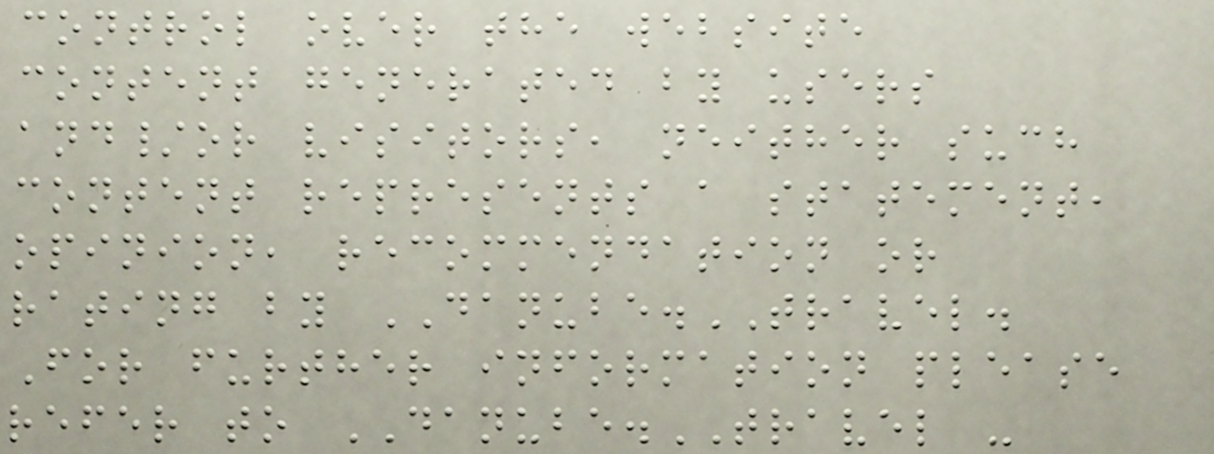control over the website
content generated by users
and/or visitors, neither such
content represents a statement,
opinion, recommendation or
rating by DANUBE.TRAVEL.
For further information please
refer to DANUBE.TRAVEL -
